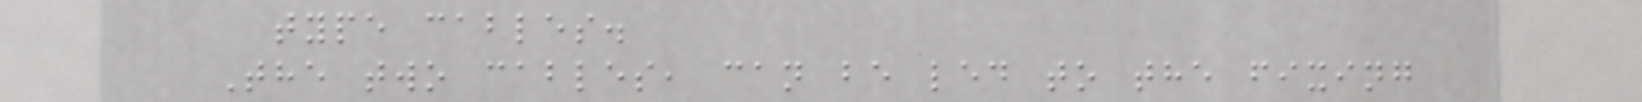type cables.
The two cables, can be led to the fixing
